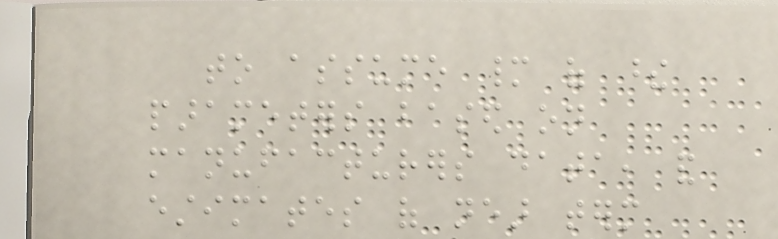to assume many of these
parameters based on
manufacturers data, and
estimates of near term
